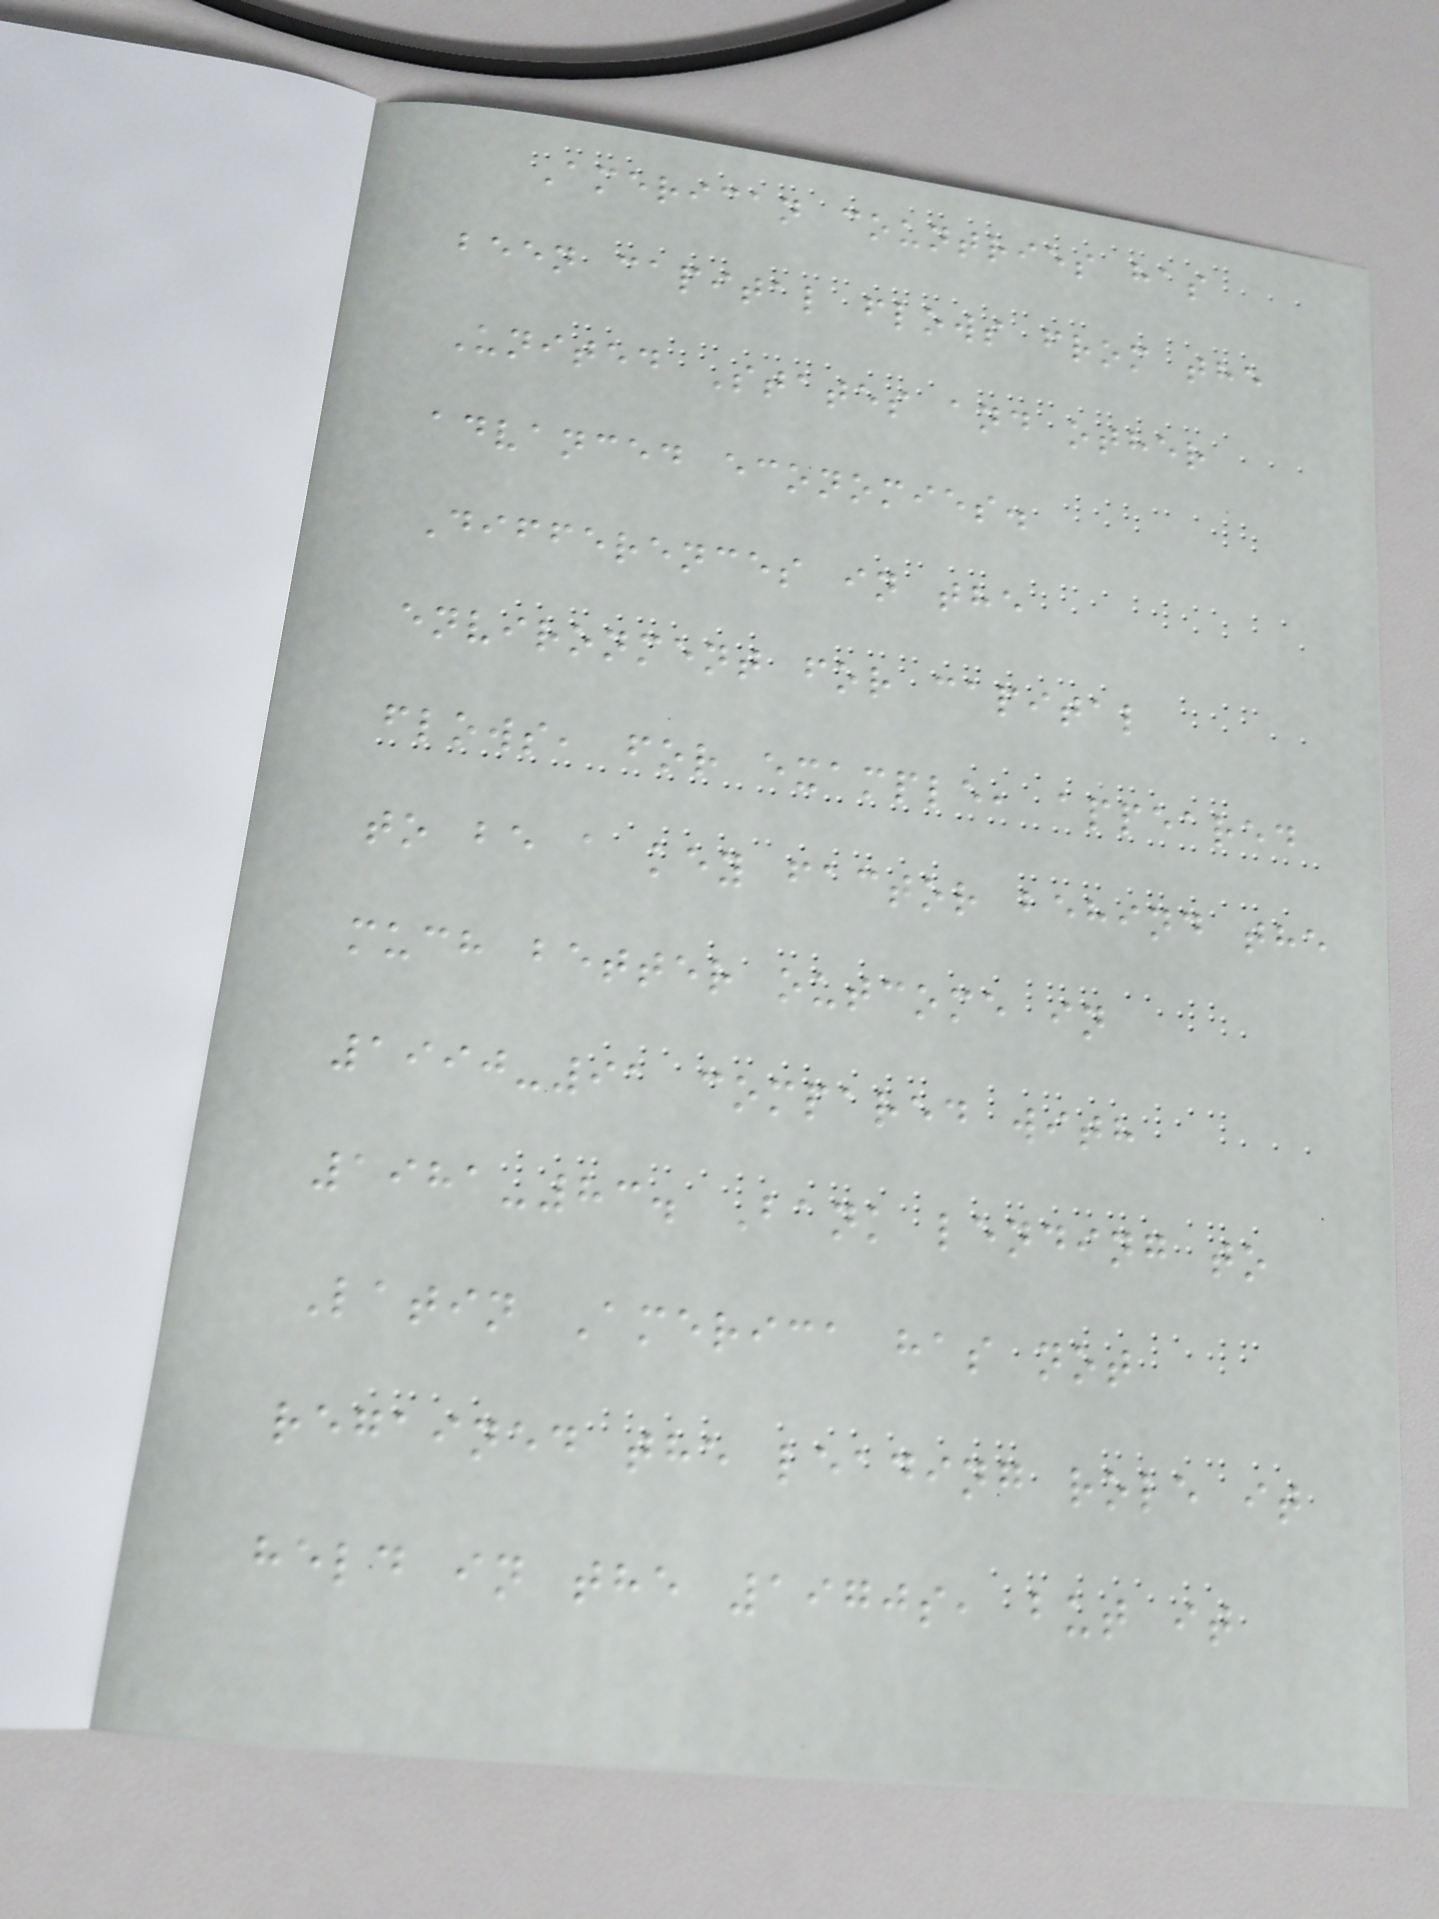American countries has
been capital flows from the
United States and other
advanced economies.
Differences in the
environment for capital
flows, for example, appeared
to be a key factor behind the
much better outcome in
1990-91 compared with
1981-83. Bank lending to
Latin America has not
regained the leading role it
held in the 1970s, but it
